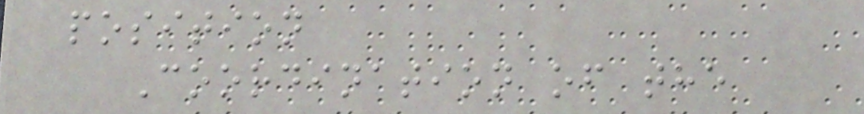position
Coordination of the
